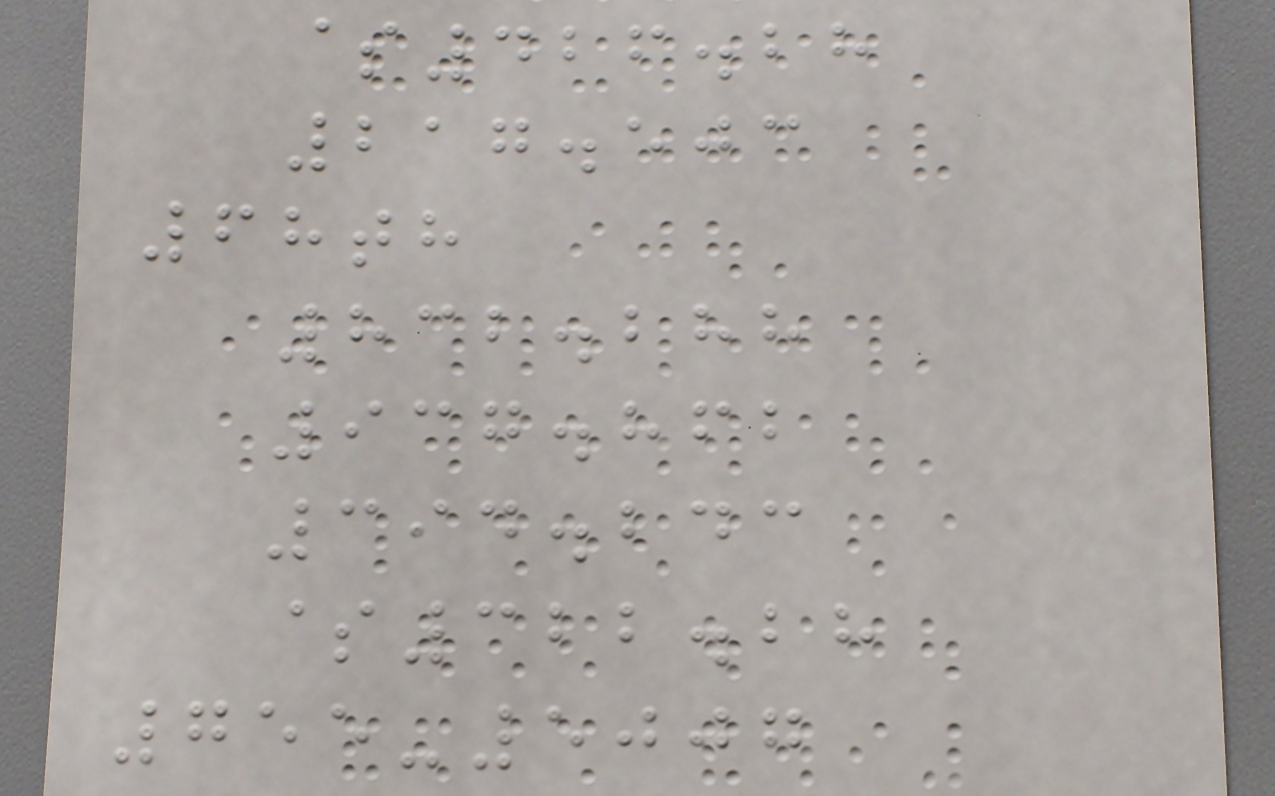$426.28
217.503
68th
832.288
937.862
394.243
$322.28
755-5007
